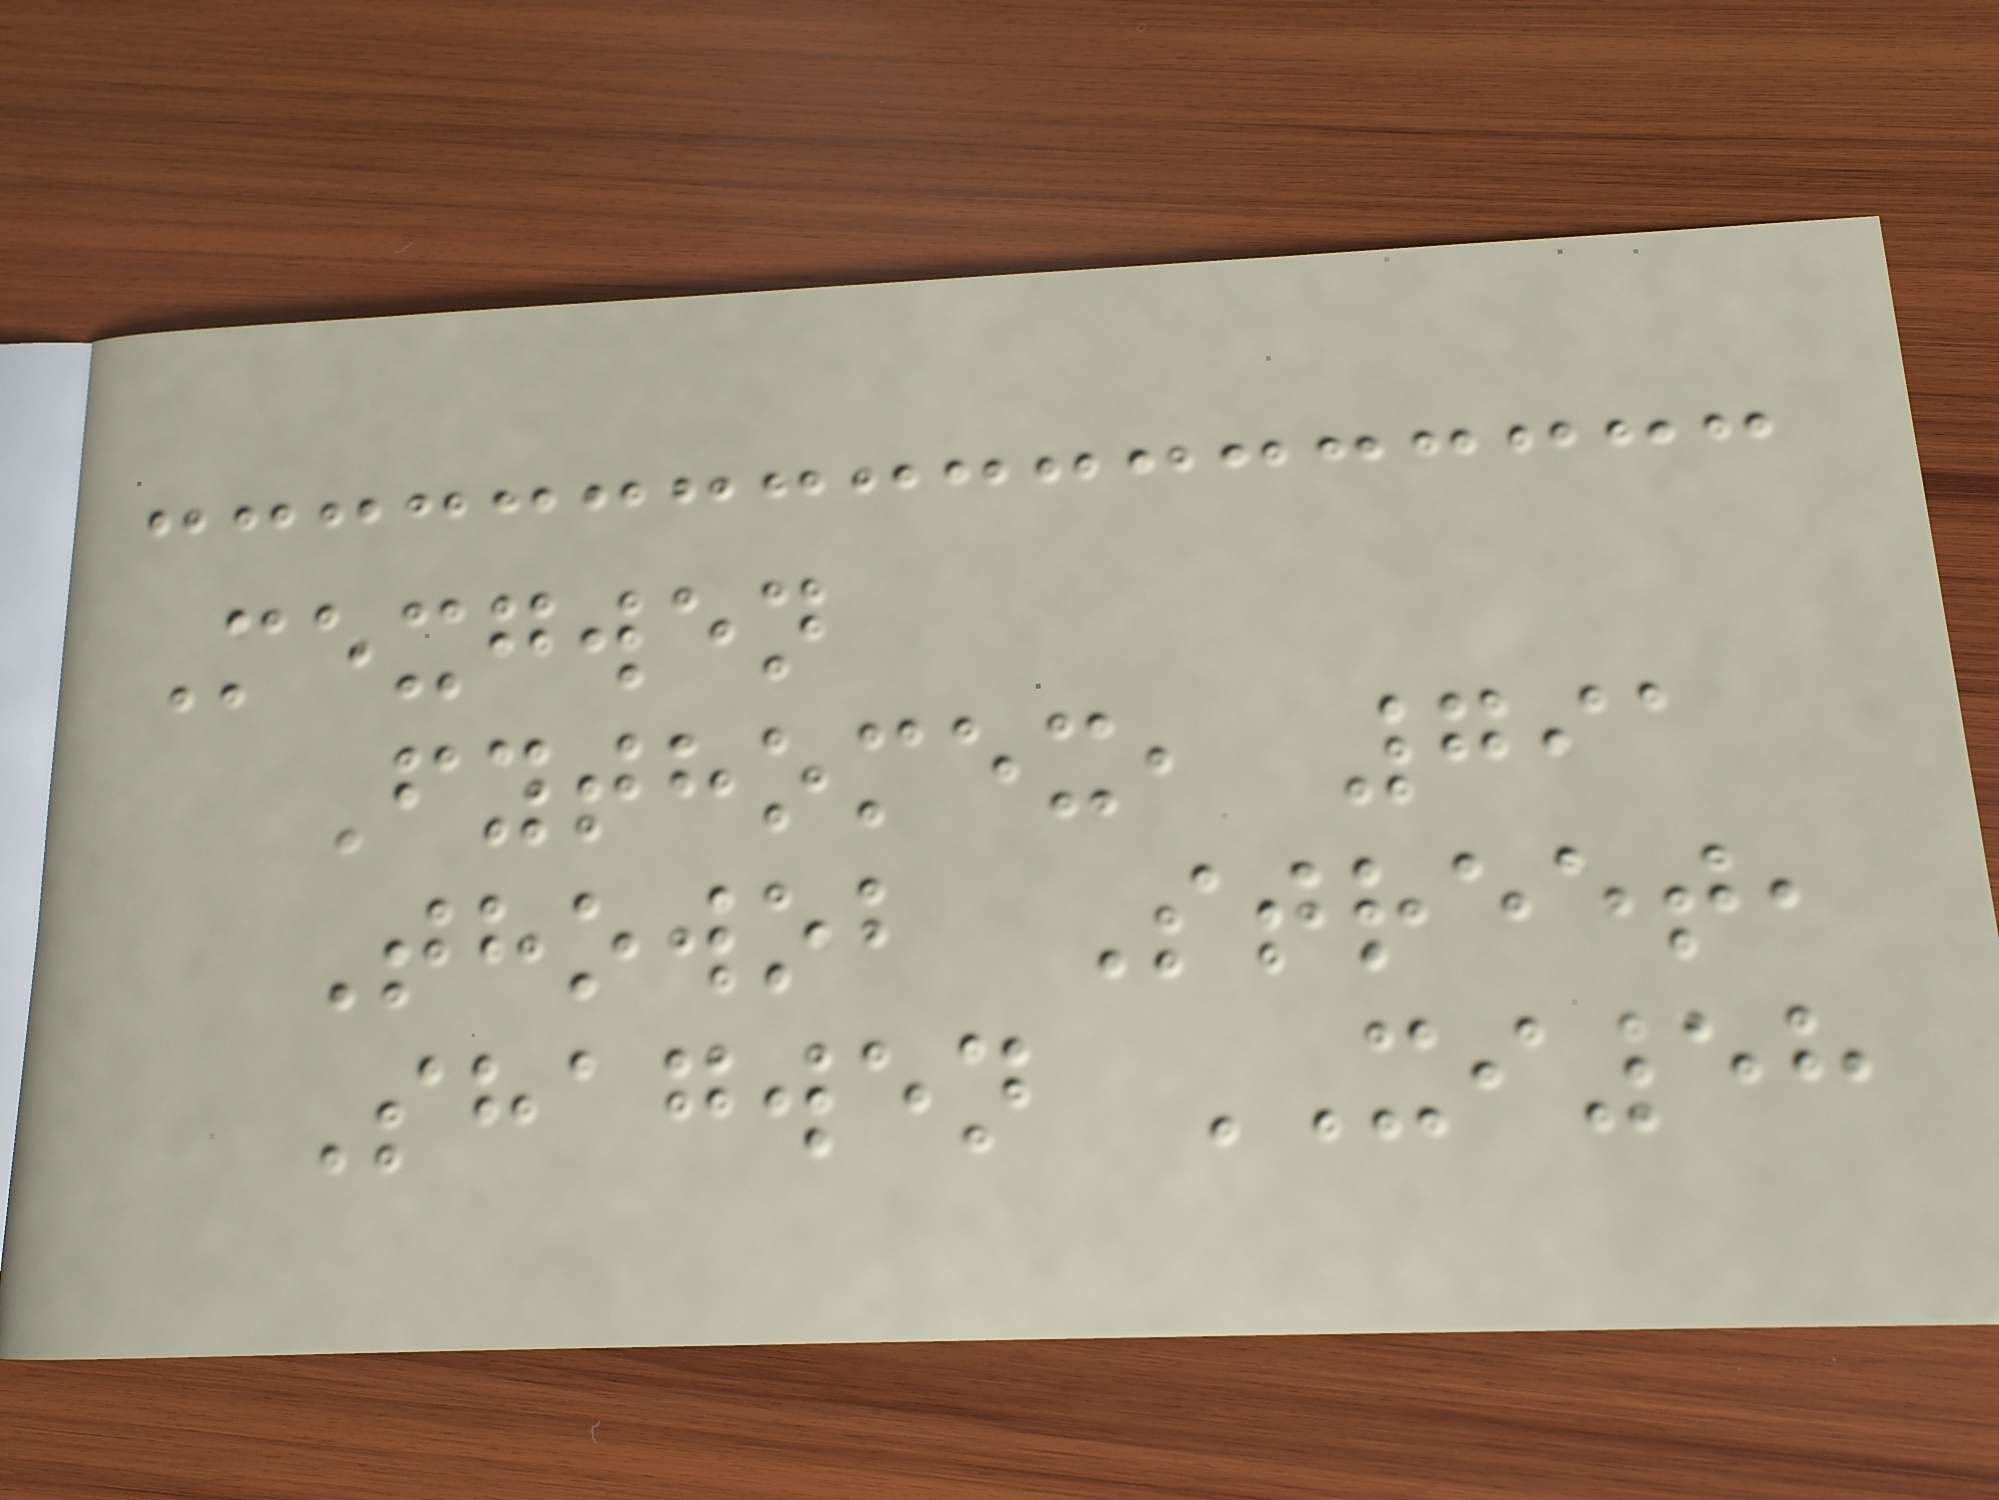Mexgwen
Fythomex, 791
Thowob Street,
Shagwen XI58
